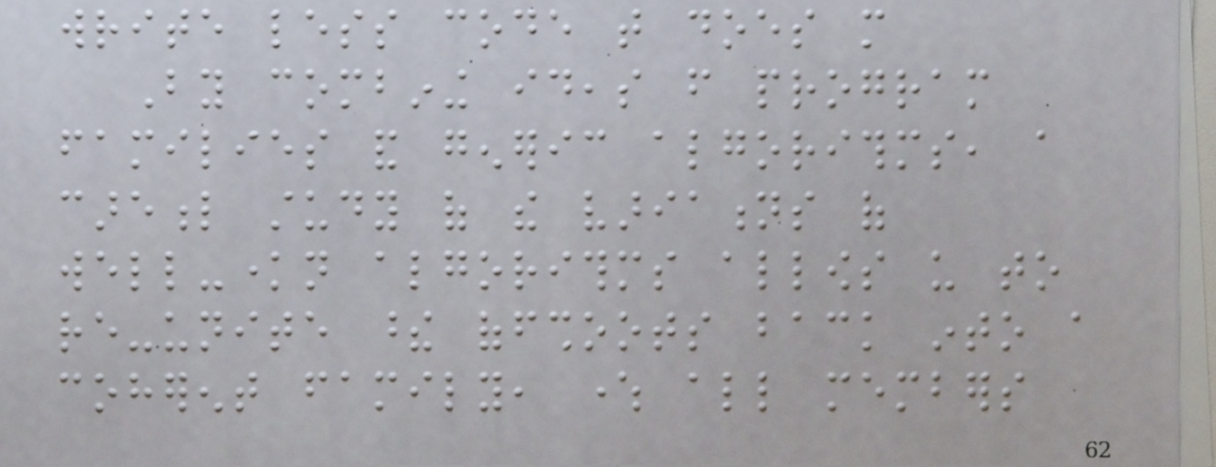write less code that does more
By combining ideas from program
families and generic algorithms, a
careful study of the variations of
well-known algorithms allows us to
re-unite these offshoots back into a
coherent family, where all members
